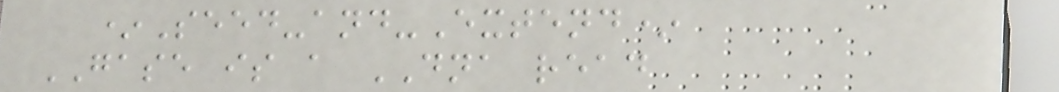*Seed-and-Extend*
GASE is a DNA read
